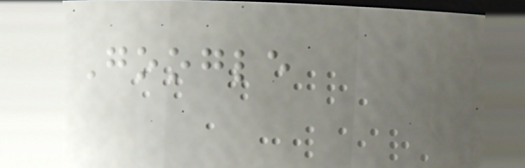Google
